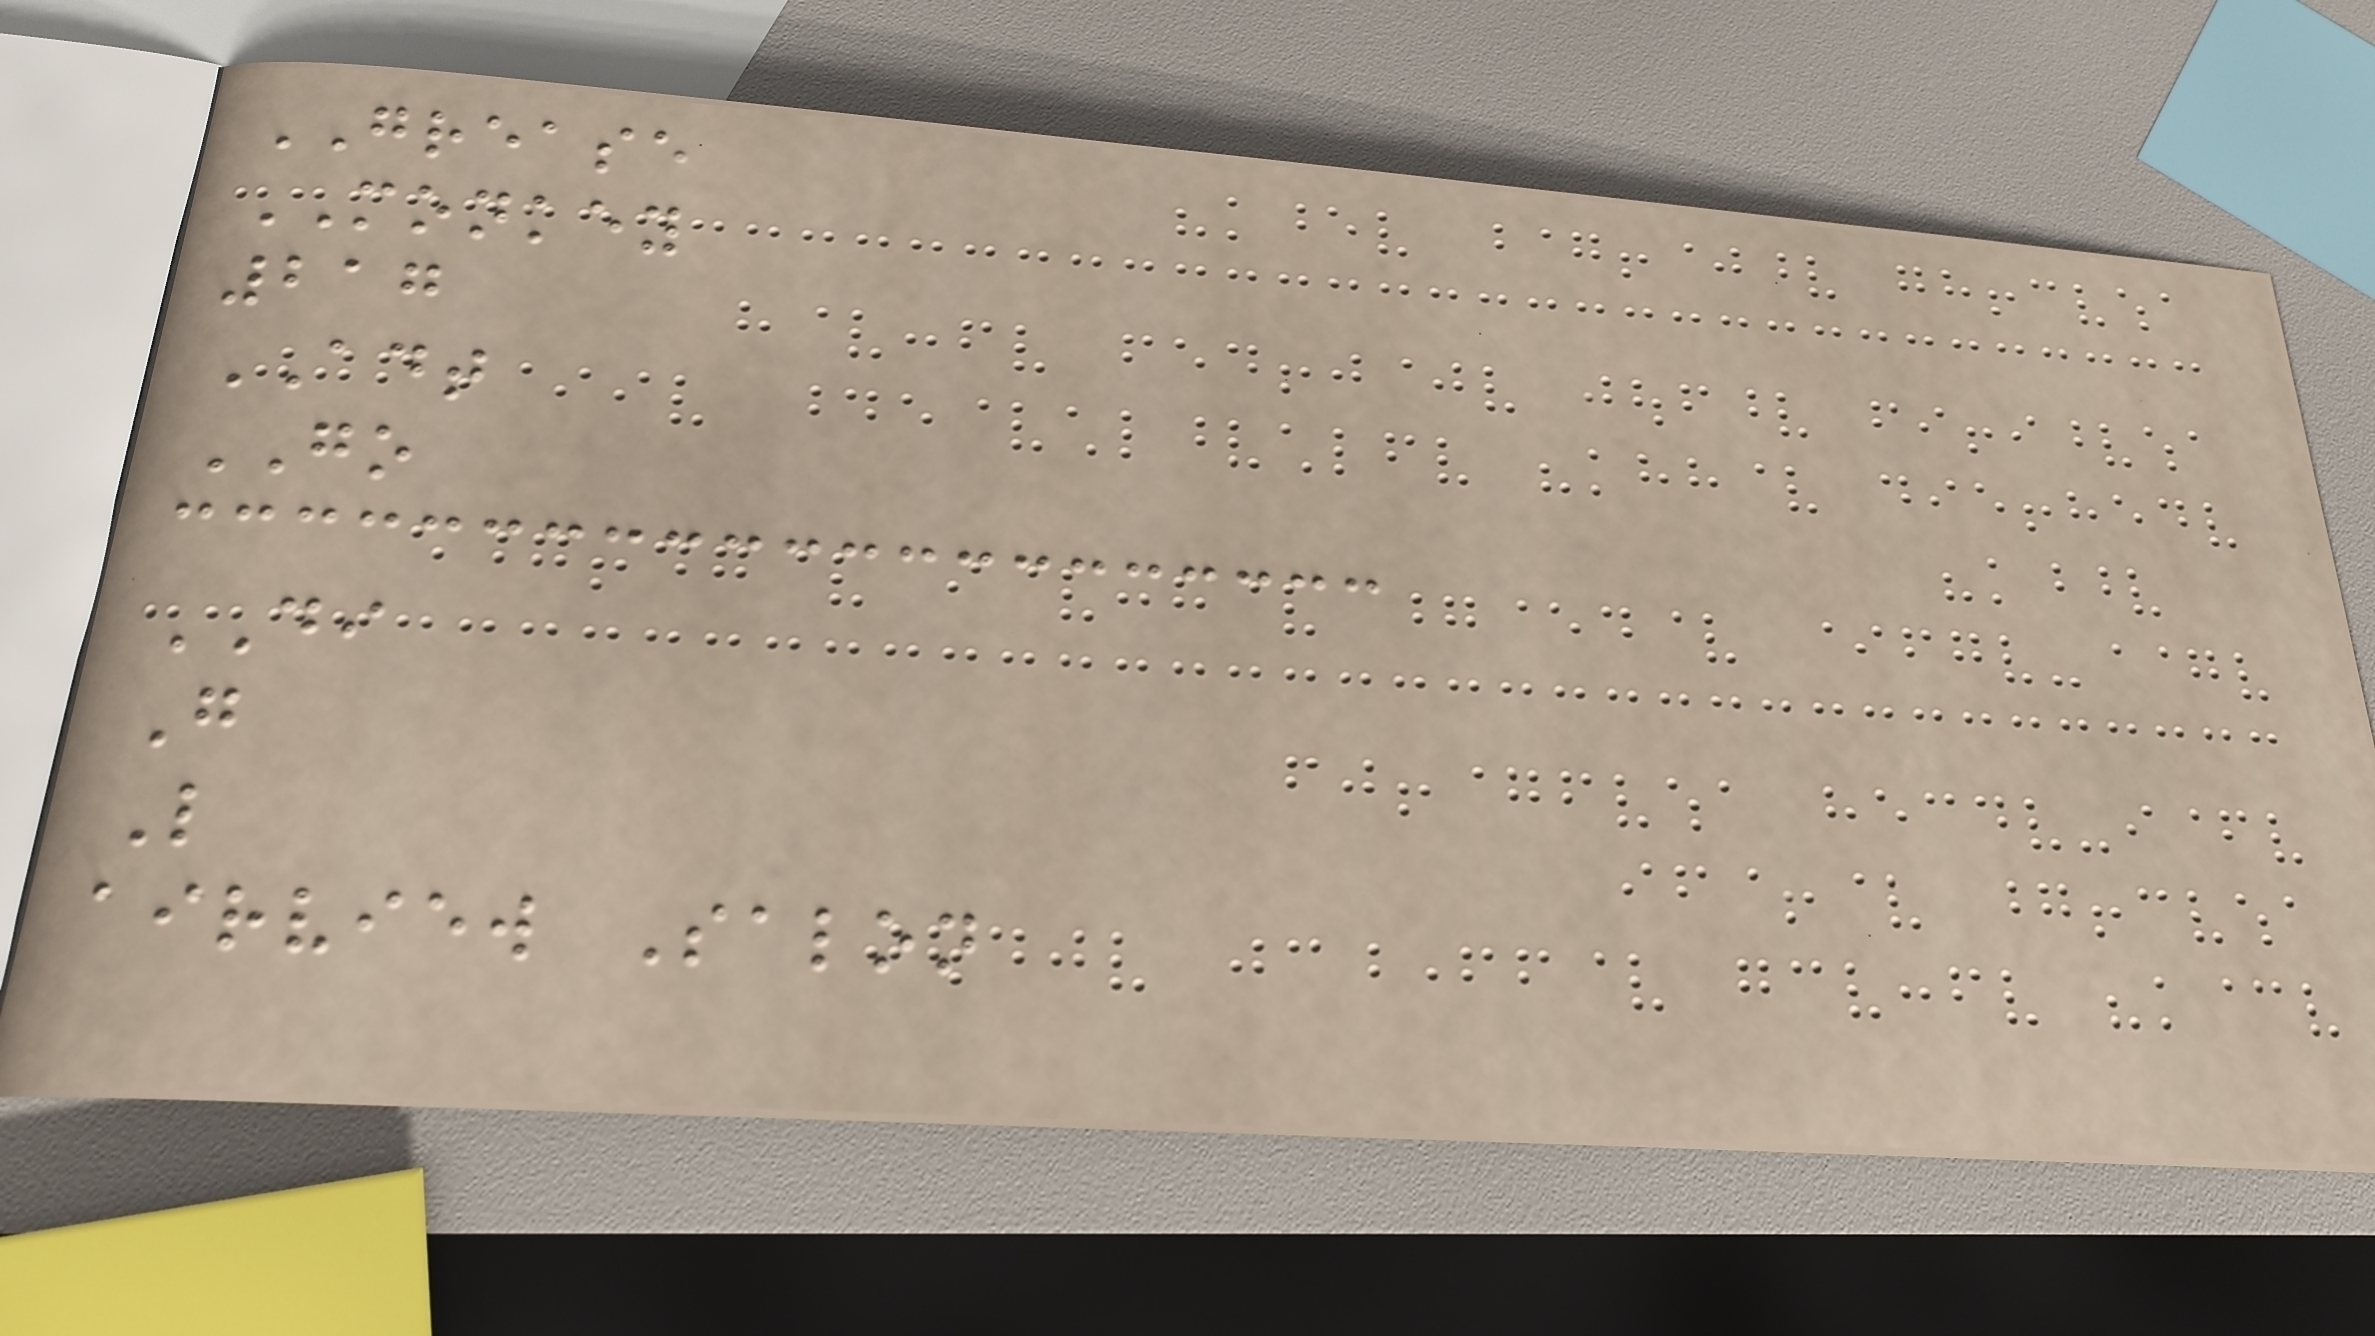GREASE
MONKEY
217
ADT
GO
DI
G
L
airview Salon
